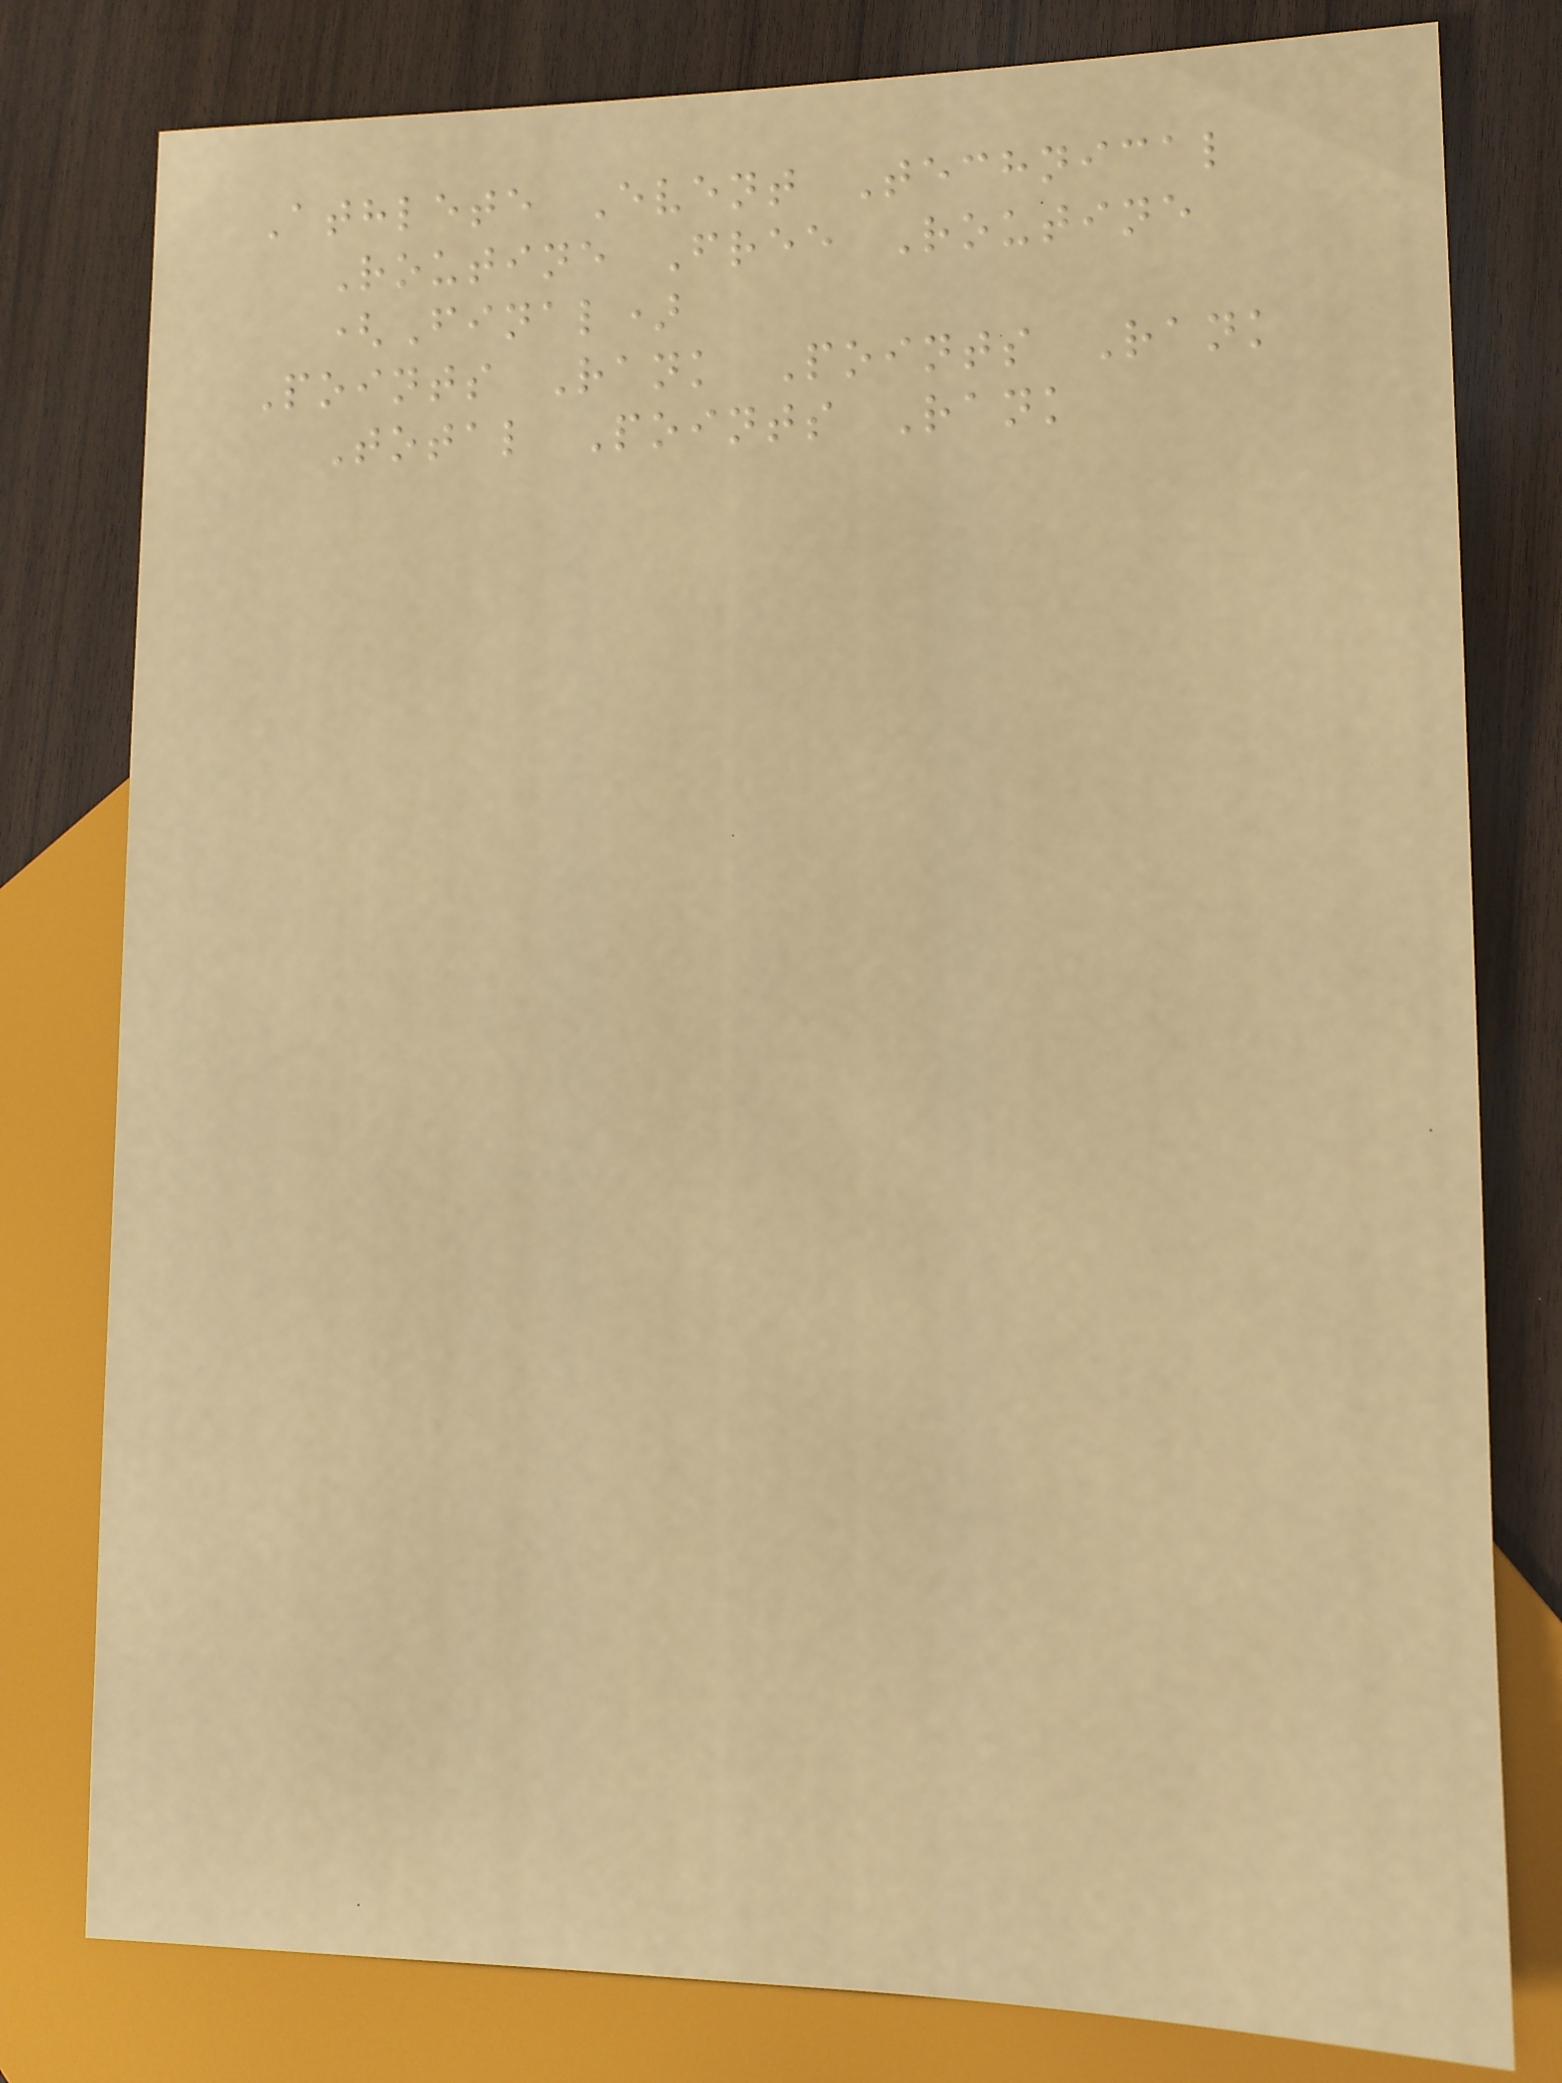Athlete Event Technical
Routine Free Routine
(Final)
Points Rank Points Rank
Total Points Rank
